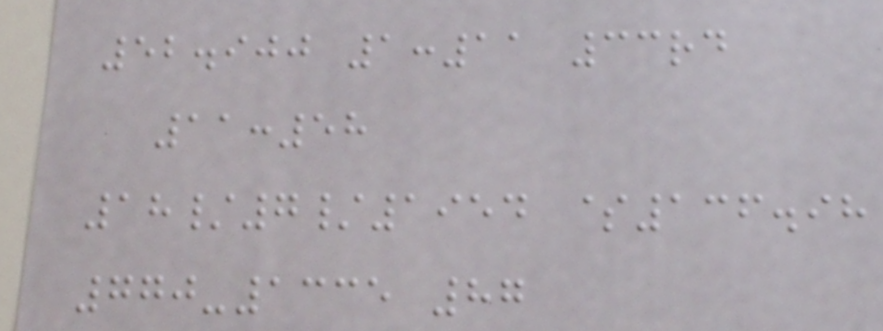52.900 1:11 33rd
11:58
18/7/1954 $136.98
770-1335 87
